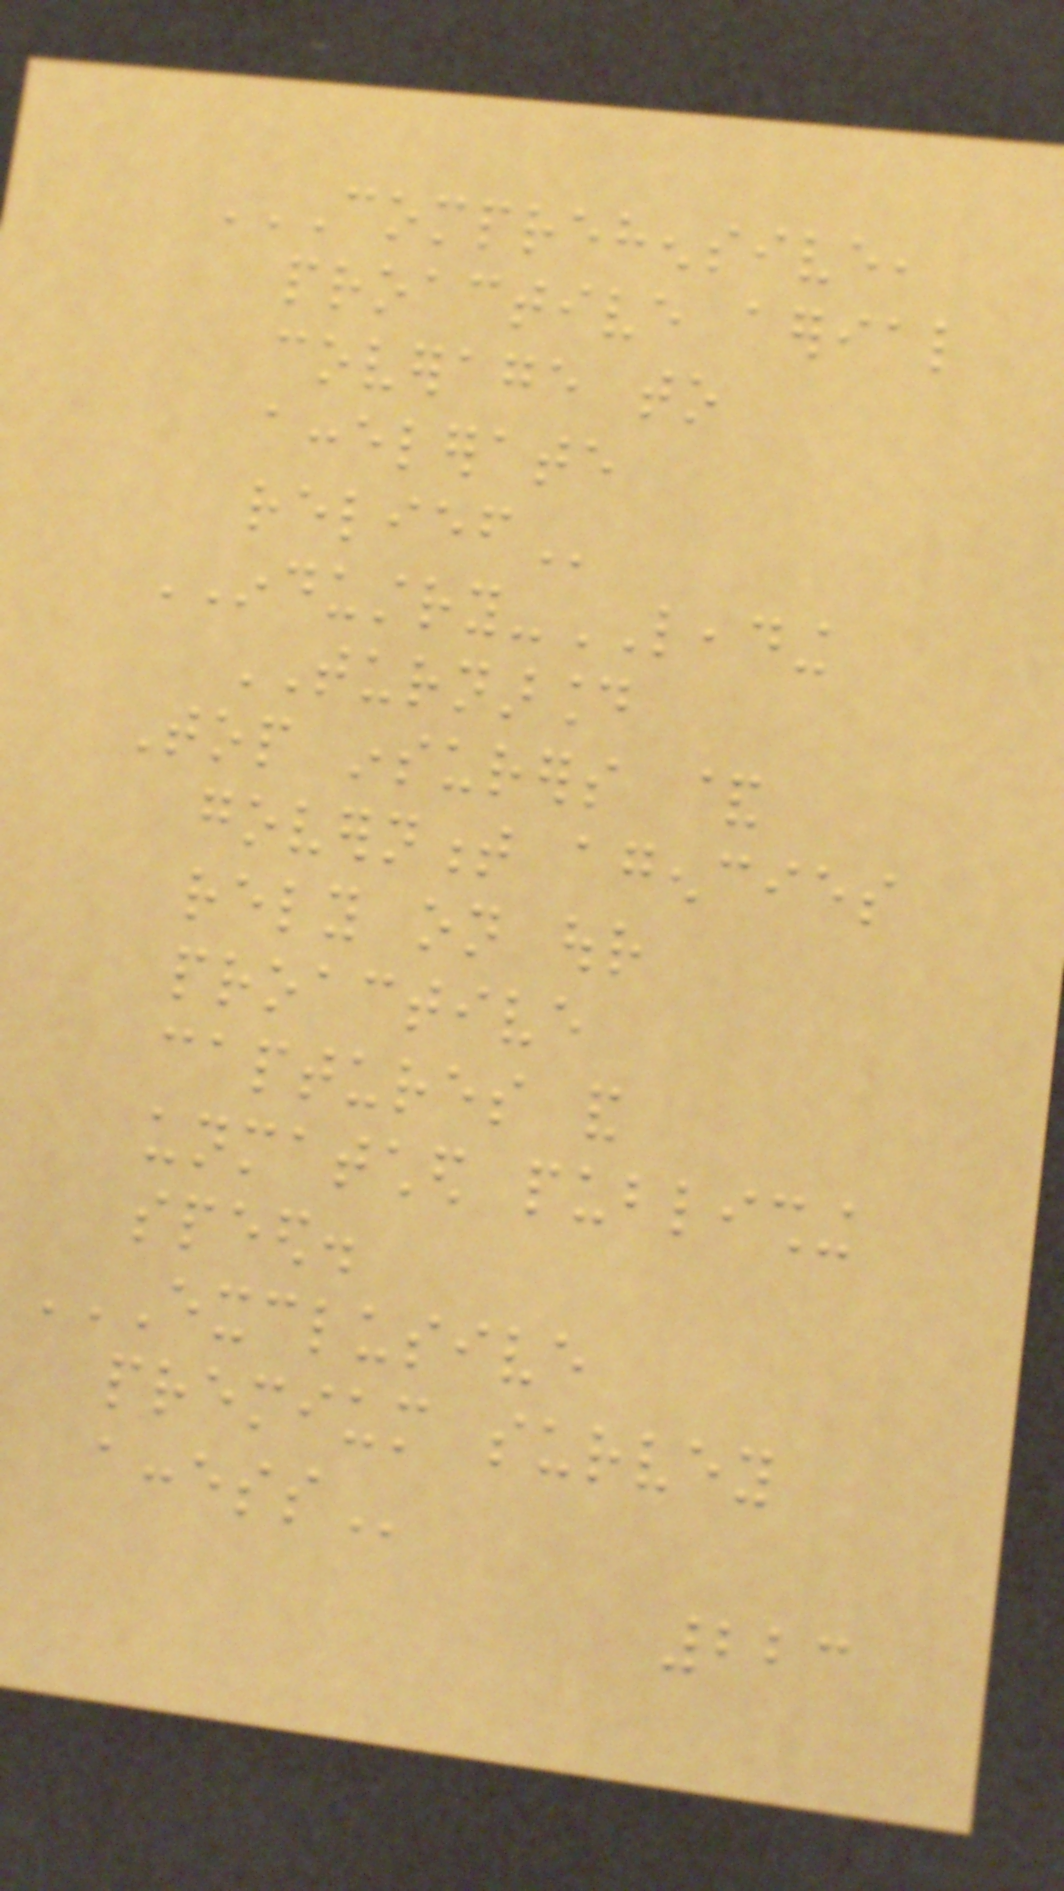COMPREHENSIVE,
PROACTIVE AERIAL
COVERAGE TO
ACCELERATE
RELIEF
INDUSTRY-LEADING
TURNAROUND
Top insurers &
government agencies
rely on our
proactive
captures and
unmatched publishing
speed.
EXCLUSIVE
PREMIUM SURVEY
ACCESS
223
